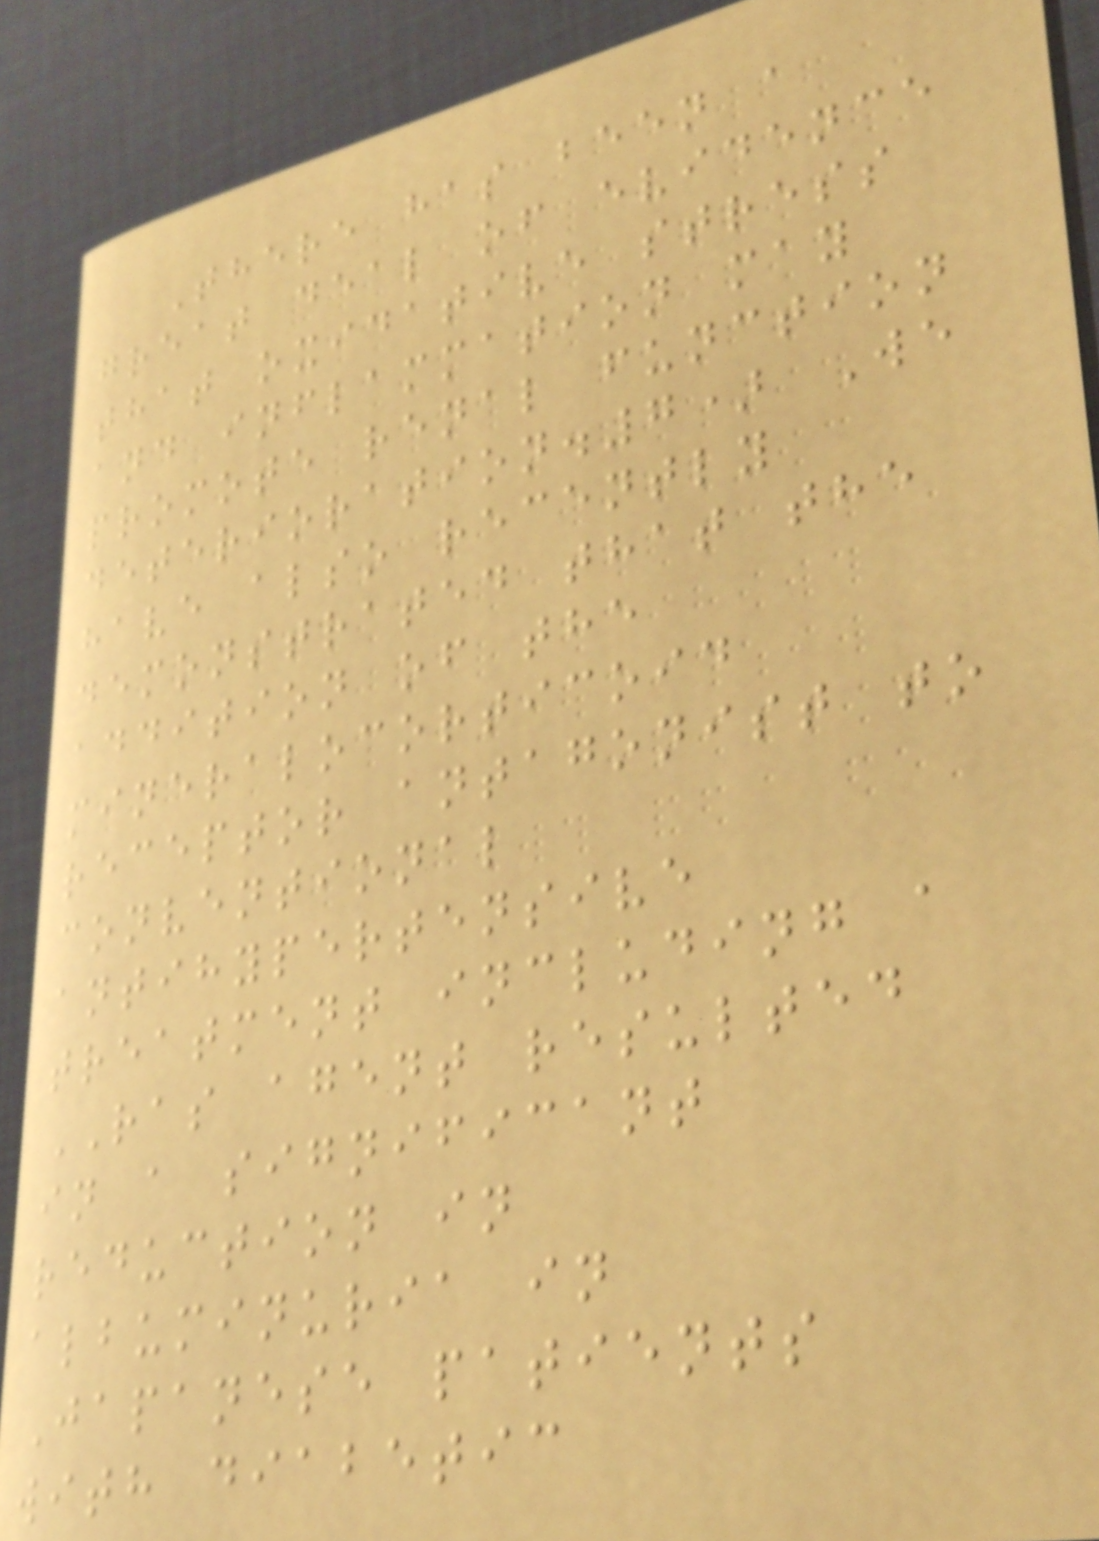There has been a
great deal of evidence
that oxidative stress
and inflammation may
promote renal function
deterioration.7) We
have also recently
demonstrated that the
addition of the
mineralocorticoid
receptor antagonist to
conventional
antihypertensive
treatment including a
RAS agent resulted
in a significant
reduction in
albuminuria in
Japanese patients
with diabetic
